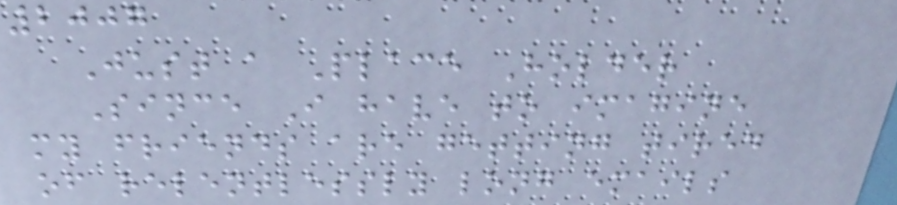2007
Just a Place Holder
Since I have to imagine
my friends are getting tired
of relentlessly long emails
